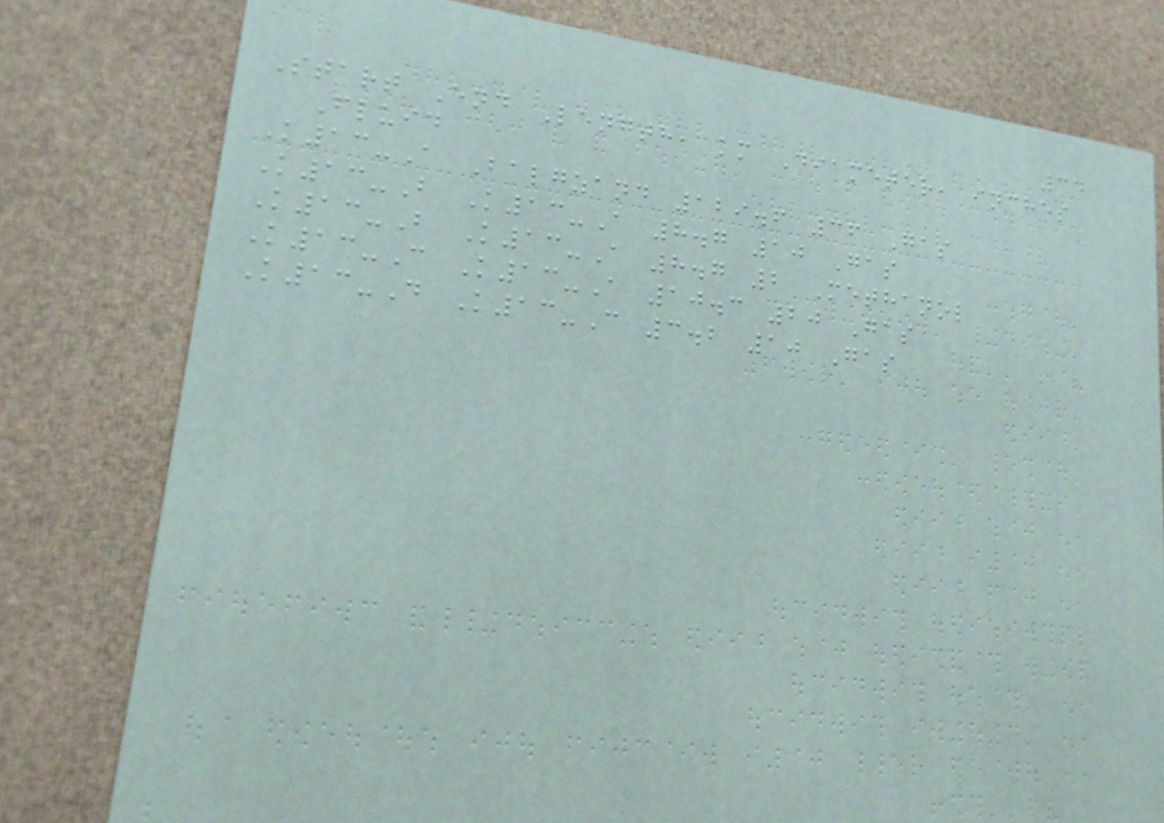34
Start End Length, km Diameter, inches
Fluid
K13-A Balgzand 129.6 36 Gas
K13-B K13-A 8.7 10 Gas
K13-B K13-A 8.7 2 Methanol
K13-C K13-A 10.3 20 Gas
K13-D K13-C 3.2 10 Gas
